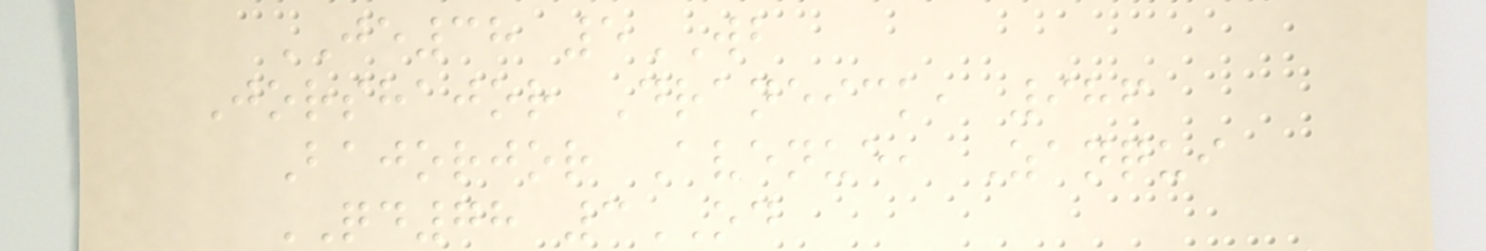JE38 5WB
Jorshajor Draneick, 986
Bajorjor Avenue, Zanqui
QD78 3OD
